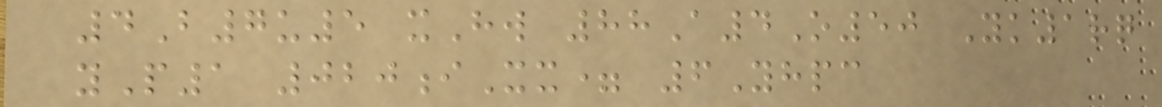4B7u5 xHw 88A4O50 Yk1rq
yP1 020iXx= 6Yhpc
